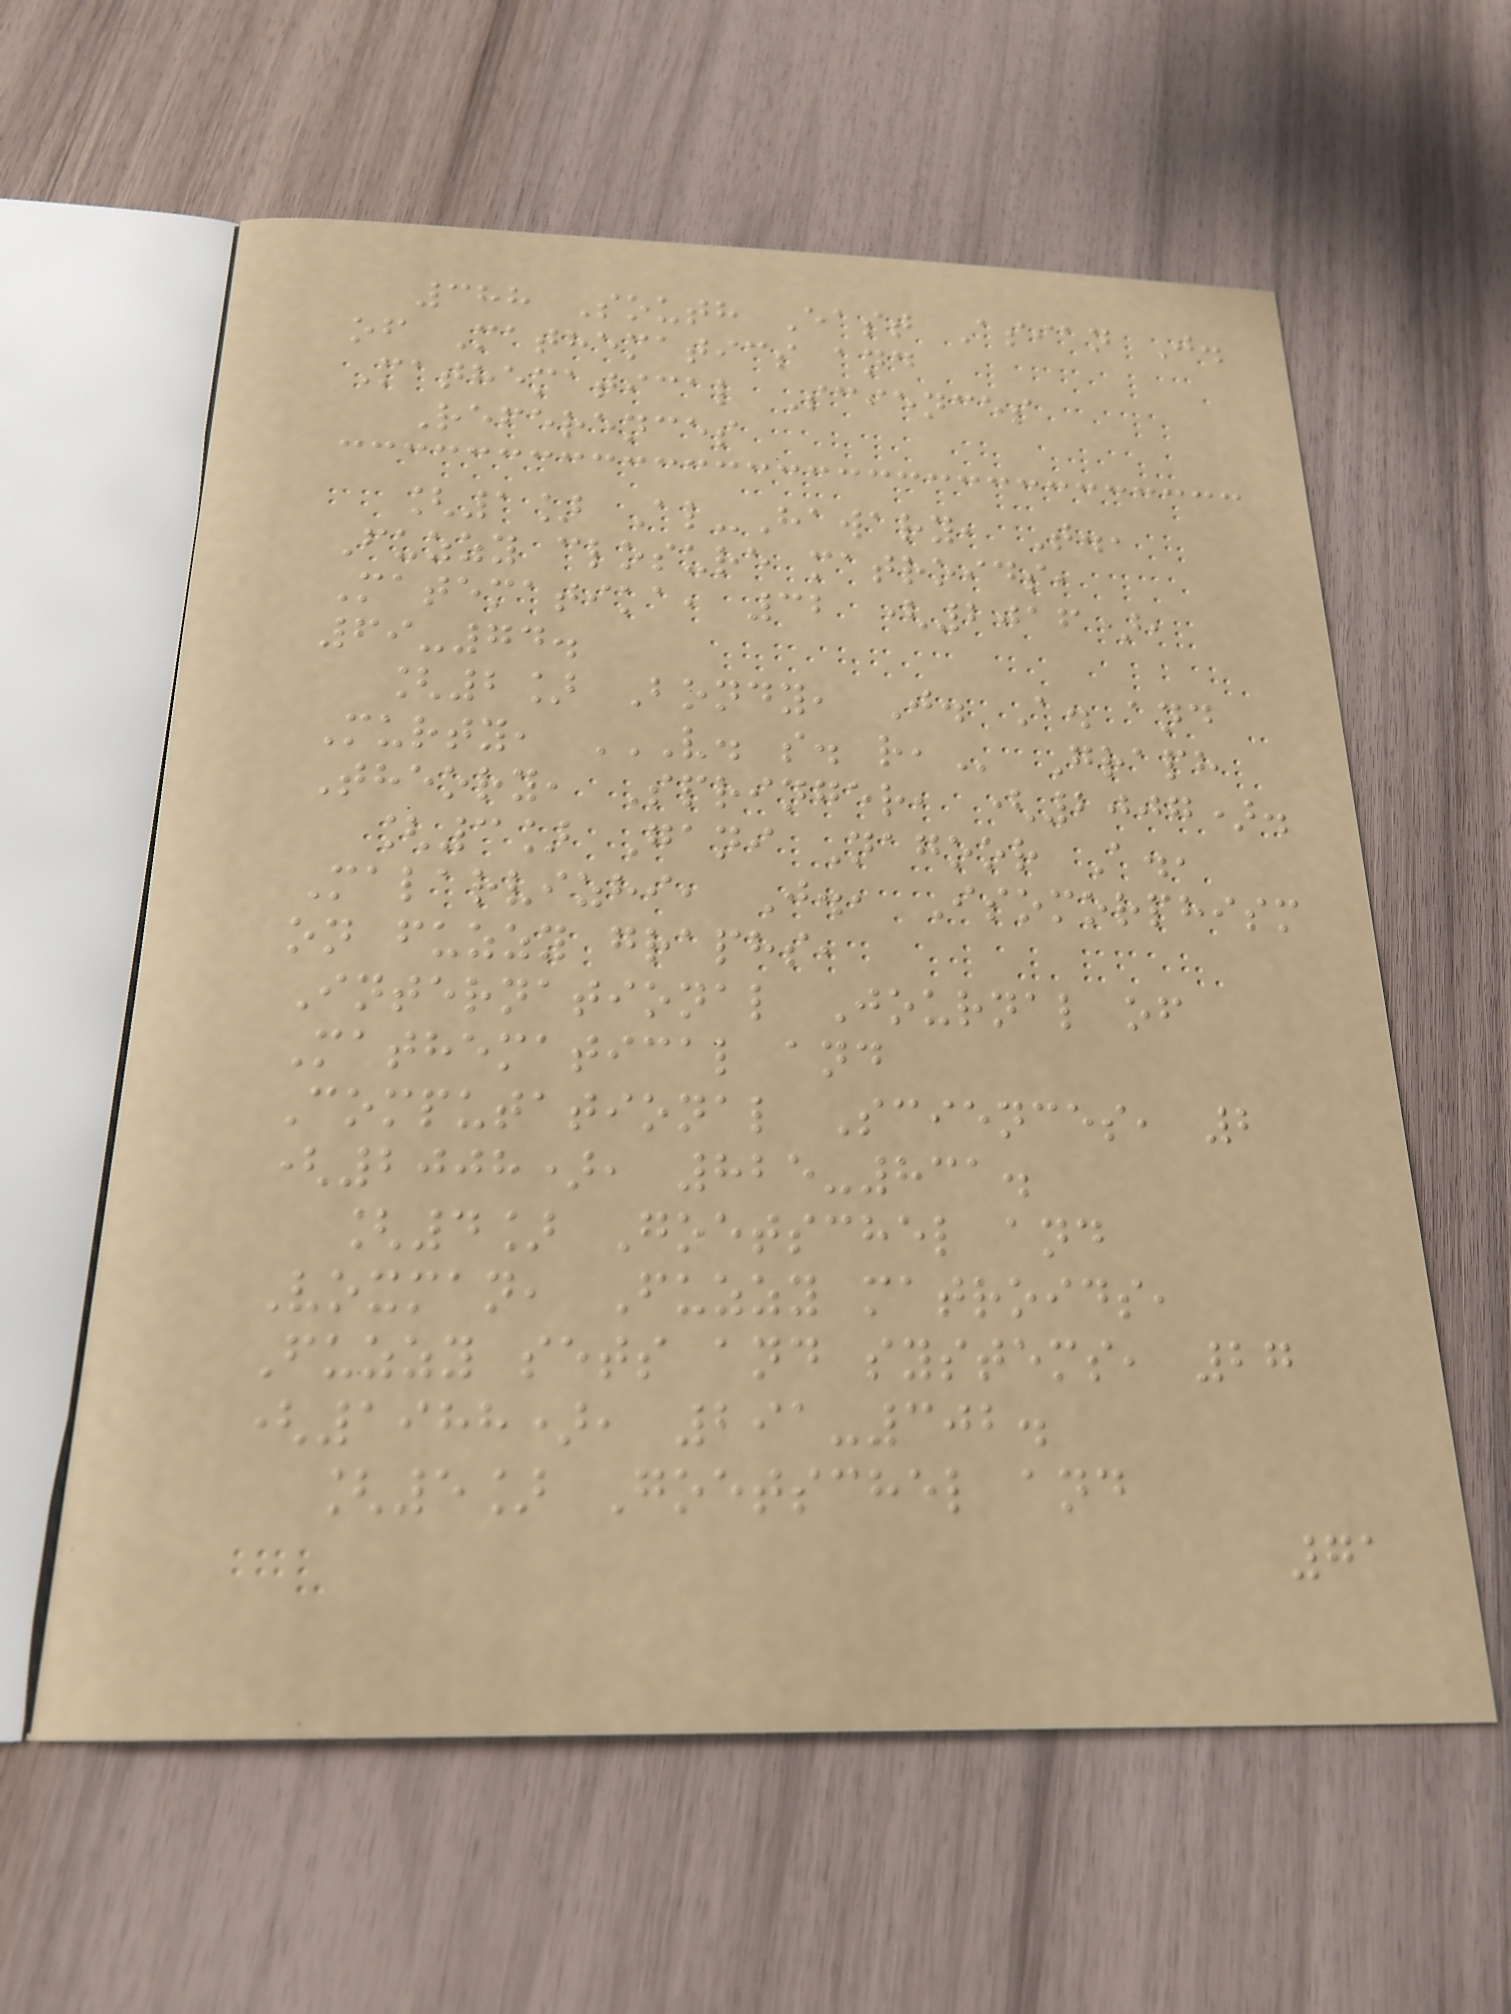388 South East Asian J.
of Mathematics and
Mathematical Sciences
References
[1] Al-Hawary, T.,
Fuzzy closure matroids,
Matematika, 32 (2016),
69-74.
[2] Bondy, J. A. and
Murty, V. S. R, Graph
Theory, Springer, (2007).
[3] Gani Nagoor A.,
Malarvizhi, J., Isomorphism
on fuzzy graphs,
International Journal of
Mathematical and
Computational Sciences, 2
(2008), 825-831.
[4] Goetschel and
Voxman, Fuzzy matroids,
Fuzzy sets and systems, 27
(1988), 291-302.
[5] Goetschel and
71
